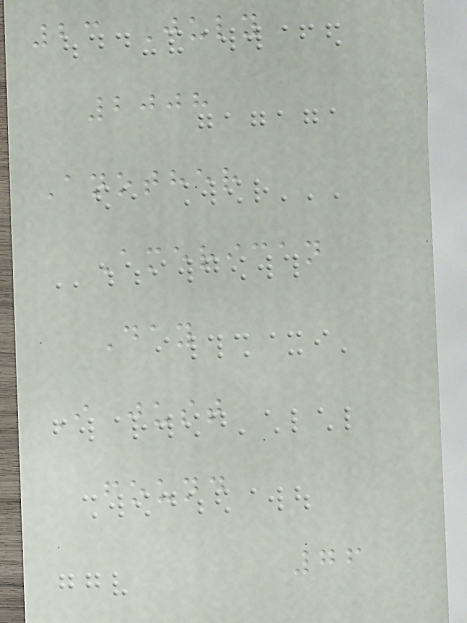23 July
2008
Another
American
Day
I just
found
76
